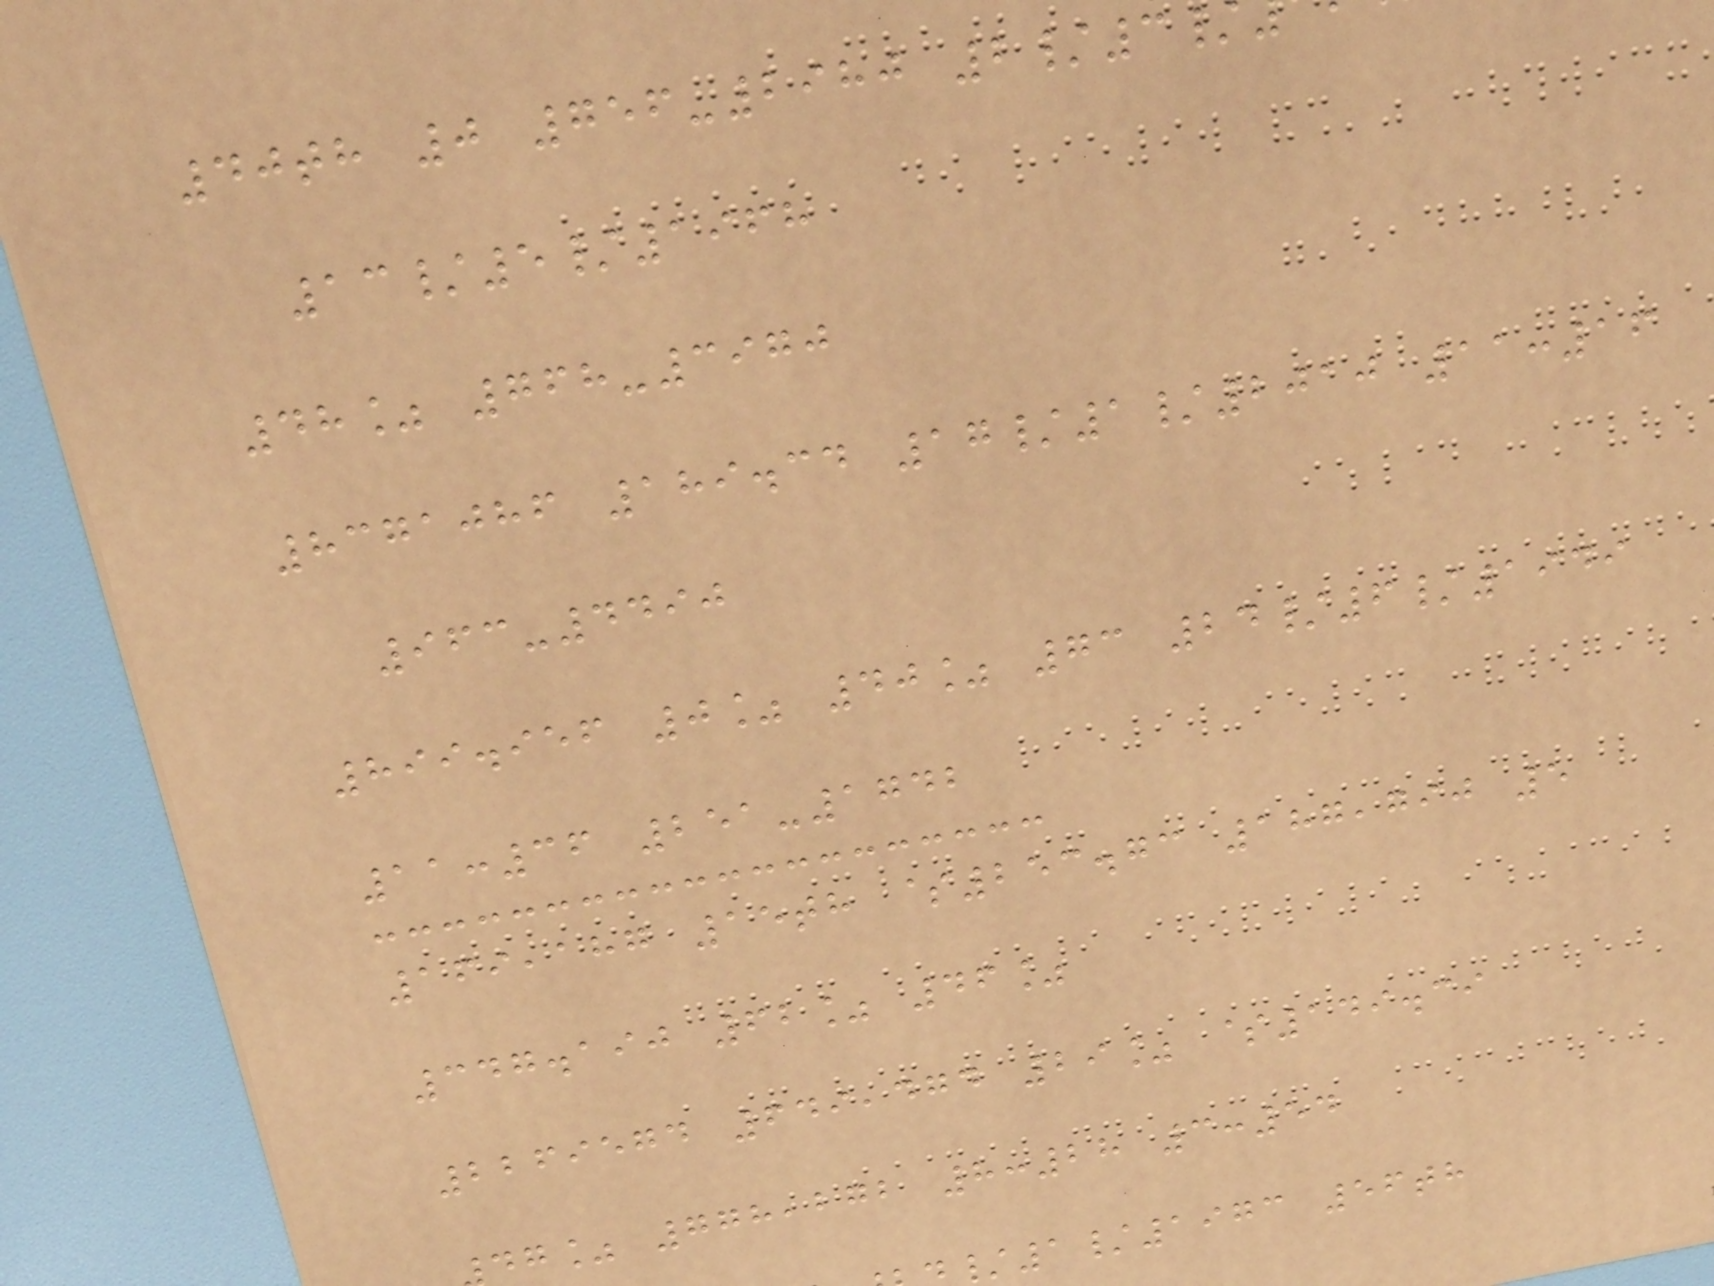40th 0 756-2980 2/3
13/5/1968
48% 768-3970
8371086 189.34 17/1/2010 11:16
963-4490
899.956 0% 40% 73 24/6/1949
11:36 251-1742
169,187 15th $253.73 187,790 5
347.190 62% 46%
2269574 649,474 29% $149.39
dg% 778,272 8:28 3:54
1/1973 56th
